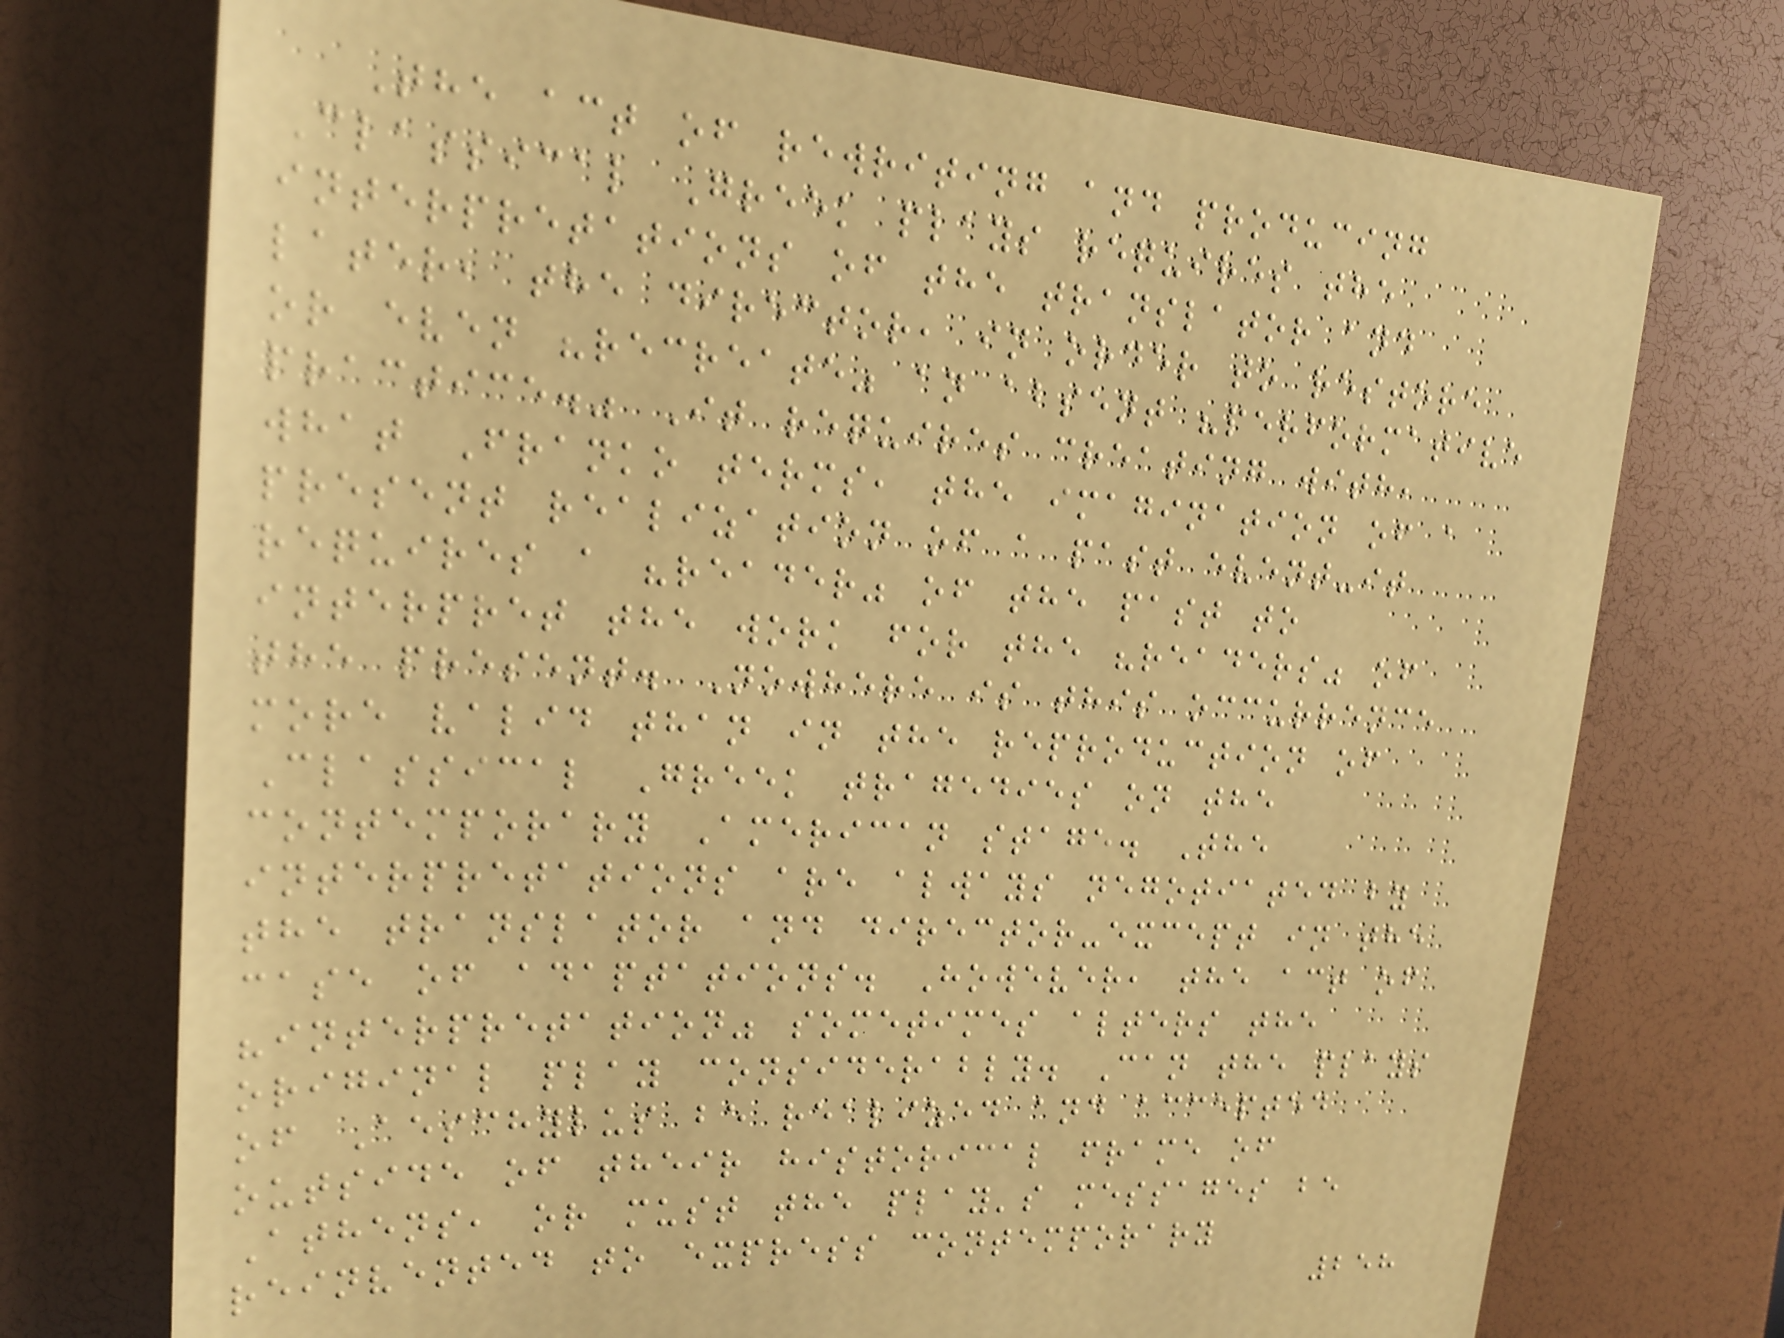The act of rewriting and producing
Classical Greek plays requires the
interpretations of the translator and
later, the director, in order to restore
or even "recreate" an absent "performative
practice." It requires creating with,
what Franko terms, the imagination of a
present realization of a past event-it
requires a "reader" of the past to
interpret the work for the "readers" of
the present. Nowhere is this occurrence
more valid than in the reproduction of
Classical Greek tragedies on the
contemporary American stage. The
interpretations are always negotiated by
the translator and director-except in the
case of adaptations. However, the act of
"interpretation" sometimes alters the
original play considerably. Can the plays
of Aeschylus be realized and accepted
outside of their historical frame of
Athens, or must the play's messages be
reinvented to express contemporary
258
